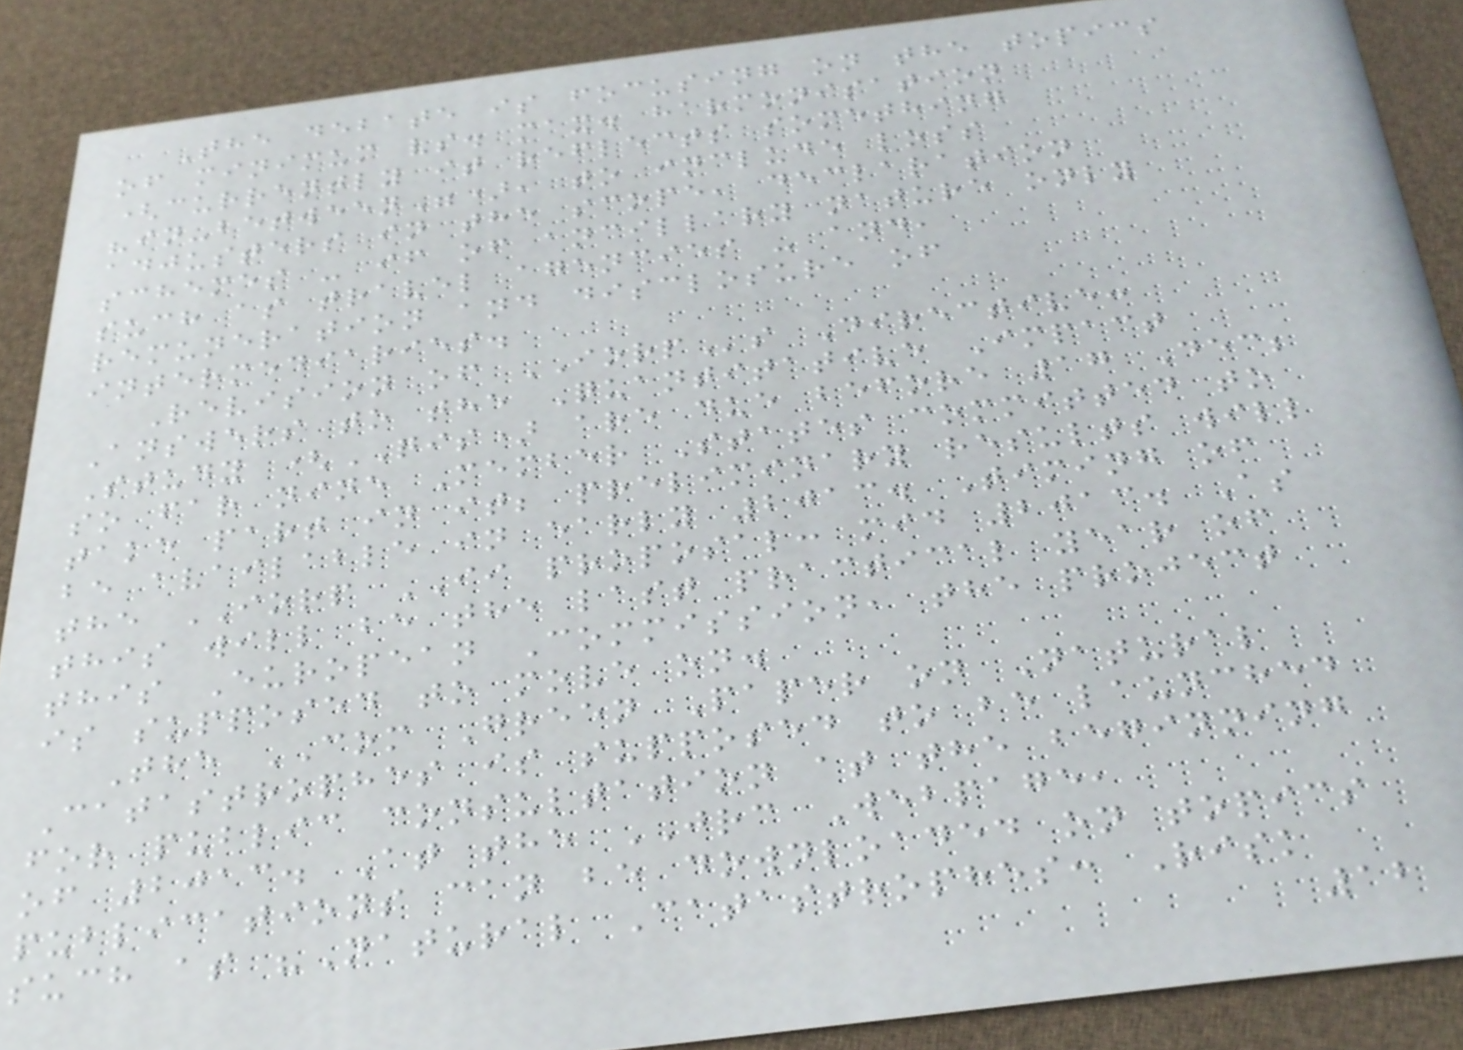The debate is focusing on the topics
of minimum vs. max. harmonisation
(currently it reflects something
"in-between"), to include loss
adjusters in the scope, declaration
schemes - if of ancillary nature only
such as travel agencies - and,
remuneration and disclosure of
intermediaries.
Revision of IORPs Directive:
Answers to the Quantitative Impact
Study (QIS) are due before 17 Dec;
so far nine Member States committed to
take part in it; preliminary results will
be available in early 2013. Timing of
the IORP II proposal: mid 2013. As
this will be the last practical year of
this European Commission, the project
is supposed to move on.
The COM Green Paper on Natural
Catastrophes is supposed to be launched
for public consultation at the beginning
of 2013. At the JRC Webpage,
publications can be downloaded on topics
such as "Natural Catastrophes: Risk
12
